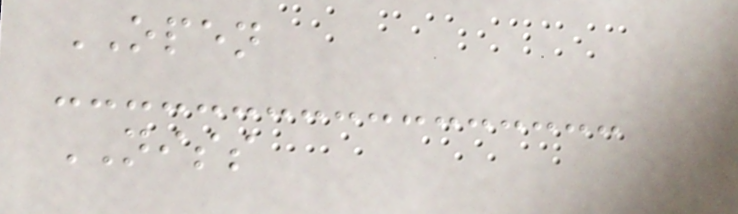OPEN
NISS
